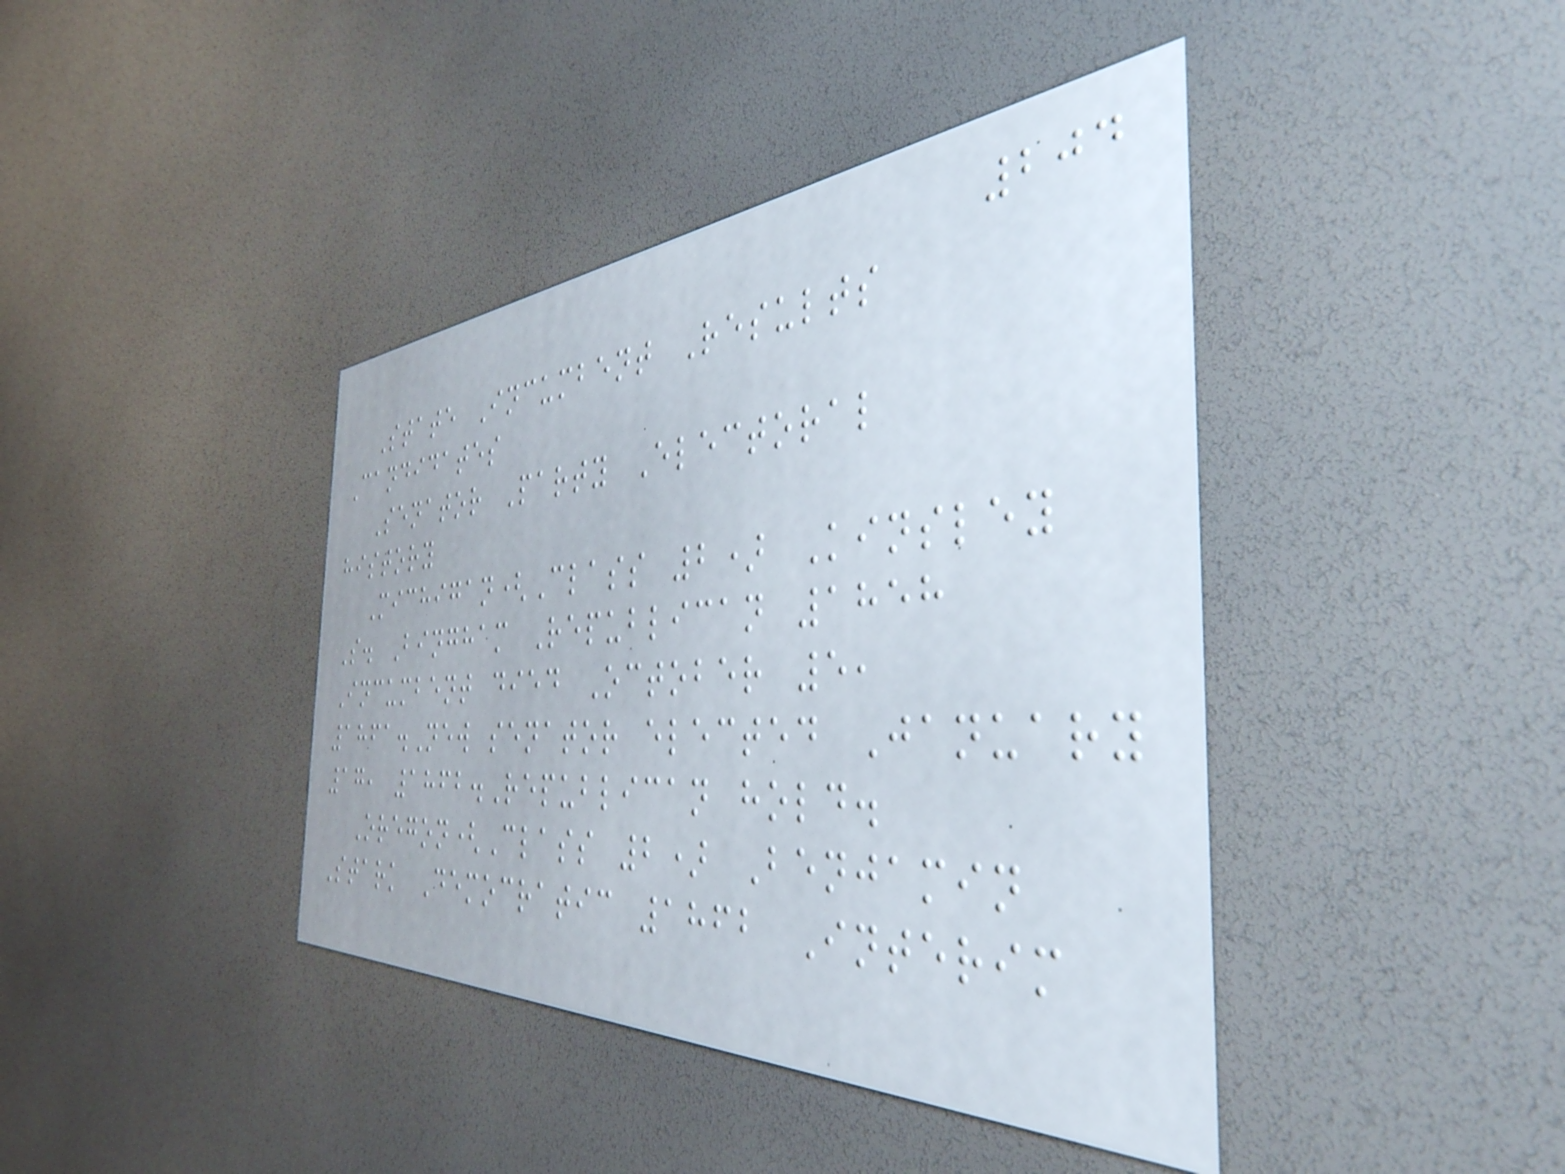204
State Incumbent Results
Candidates
Senator Party Electoral
history
Michigan(Class 2) Kinsley
S. Bingham Republican 1858
Incumbent died October 5,
1861.New senator elected January
17, 1862.Republican hold.
Oregon(Class 2) Benjamin
Stark Democratic 1862 Interim
